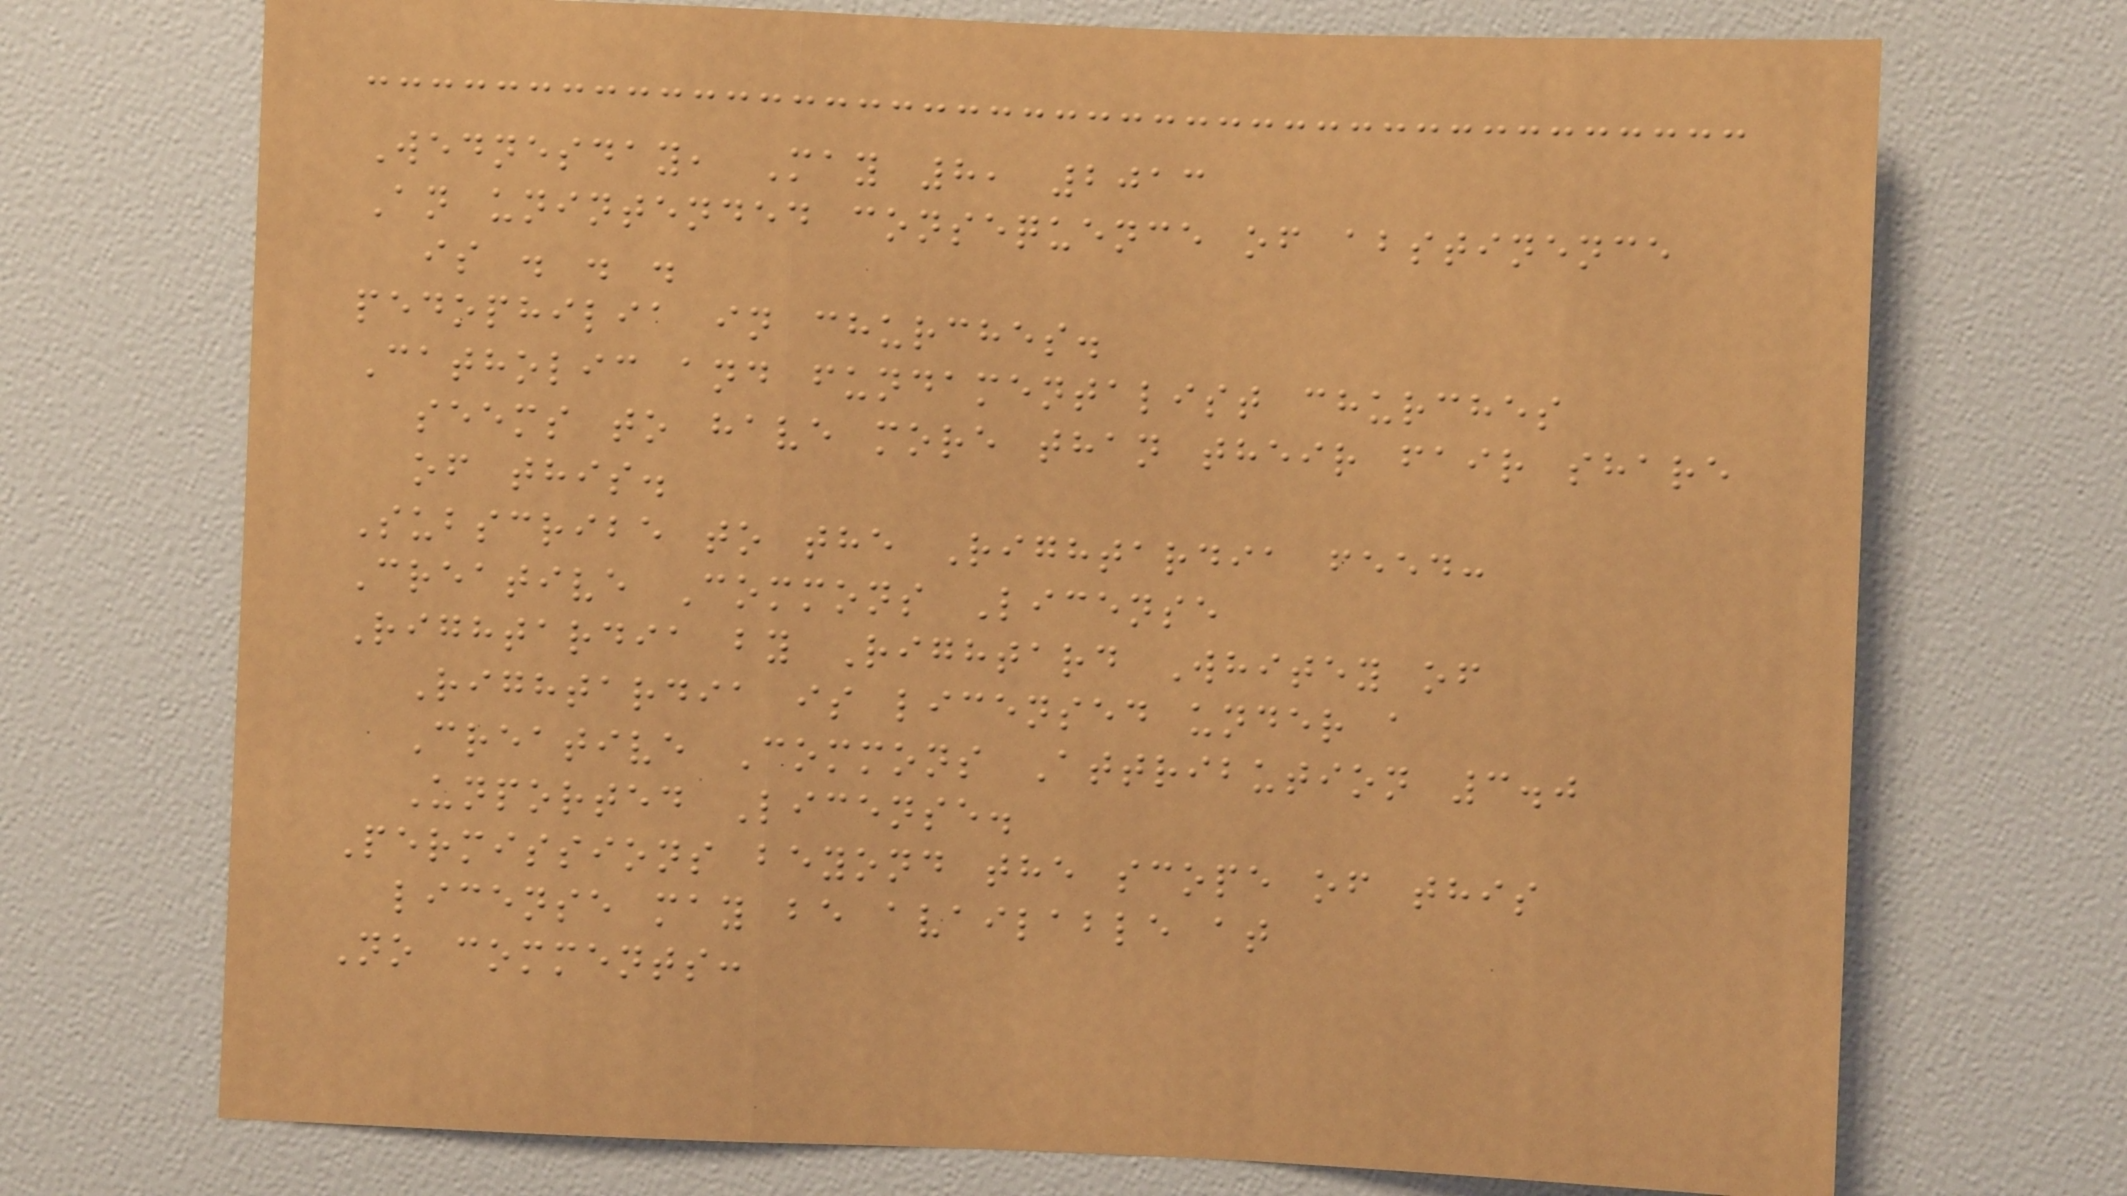Wednesday, May 8, 2013
An unintended consequence of abstinence
is . . .
pedophilia in churches.
Catholic and fundamentalist churches
seems to have more than their fair share
of this.
Subscribe to the Rightardia feed:
Creative Commons License
Rightardia by Rightard Whitey of
Rightardia is licensed under a
Creative Commons Attribution 3.0
Unported License.
Permissions beyond the scope of this
license may be available at
No comments:
